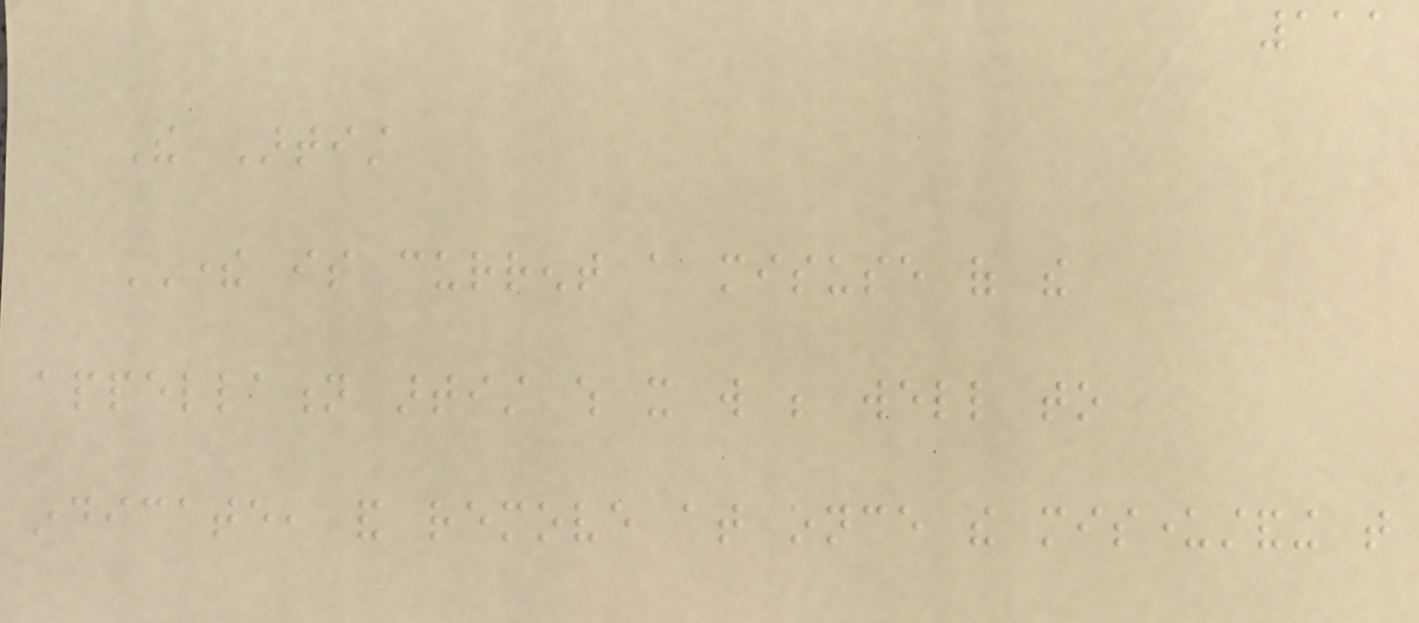111
The Artist
THERE is current a misuse of the
appellation artist which it will be well to
indicate, and remove at once the misunderstanding that
